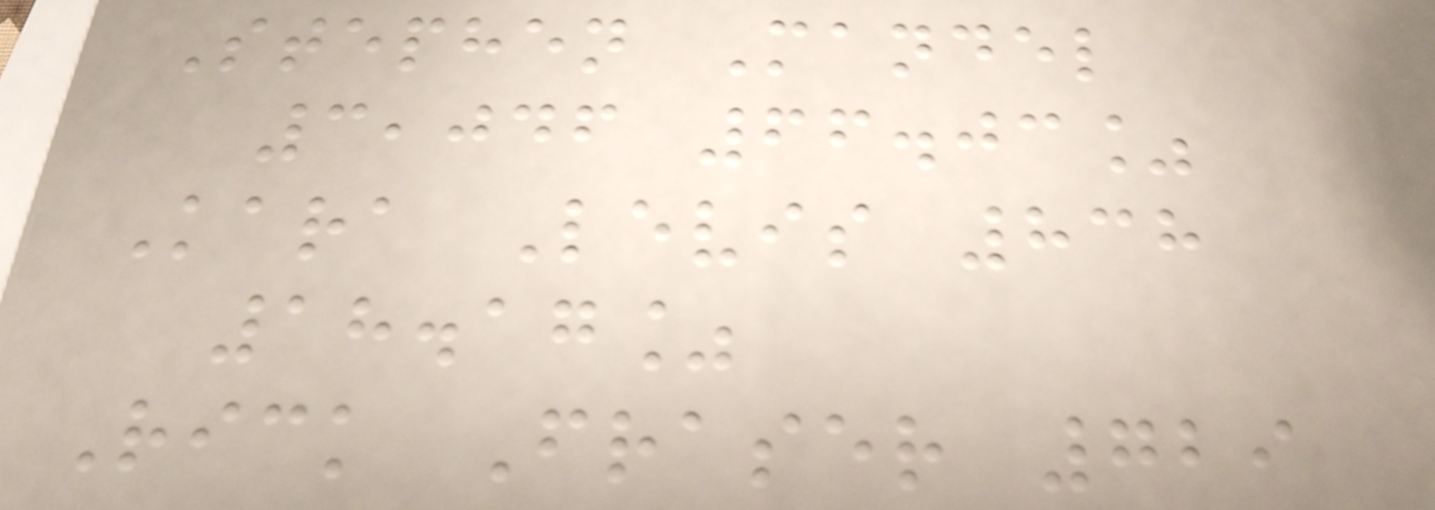Stephen Mandel
3,046 66.03%
Kara Levis 838
18.17%
Rick Fraser 729
